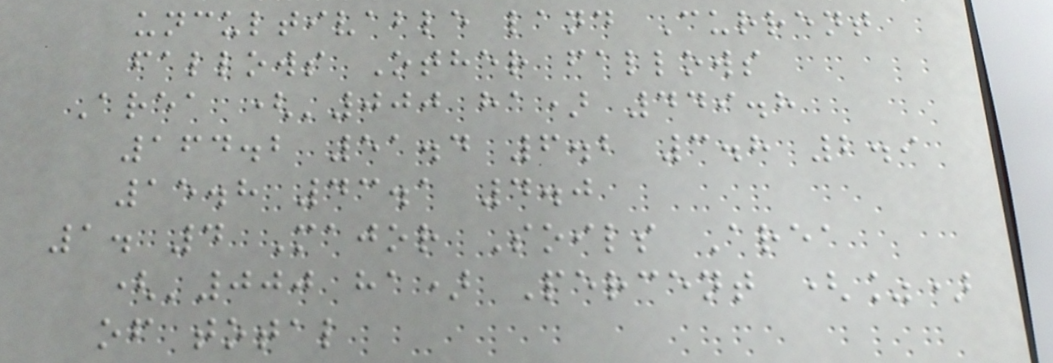uncultivable land Current
fallows Other fallows
Area ('000 ha) 449.8
164.2 51.4 6.2 3.8 2.9
15.8 43.1 4.0
1. 4 Major Soils Area
('000 ha) Percent (%)
of total
